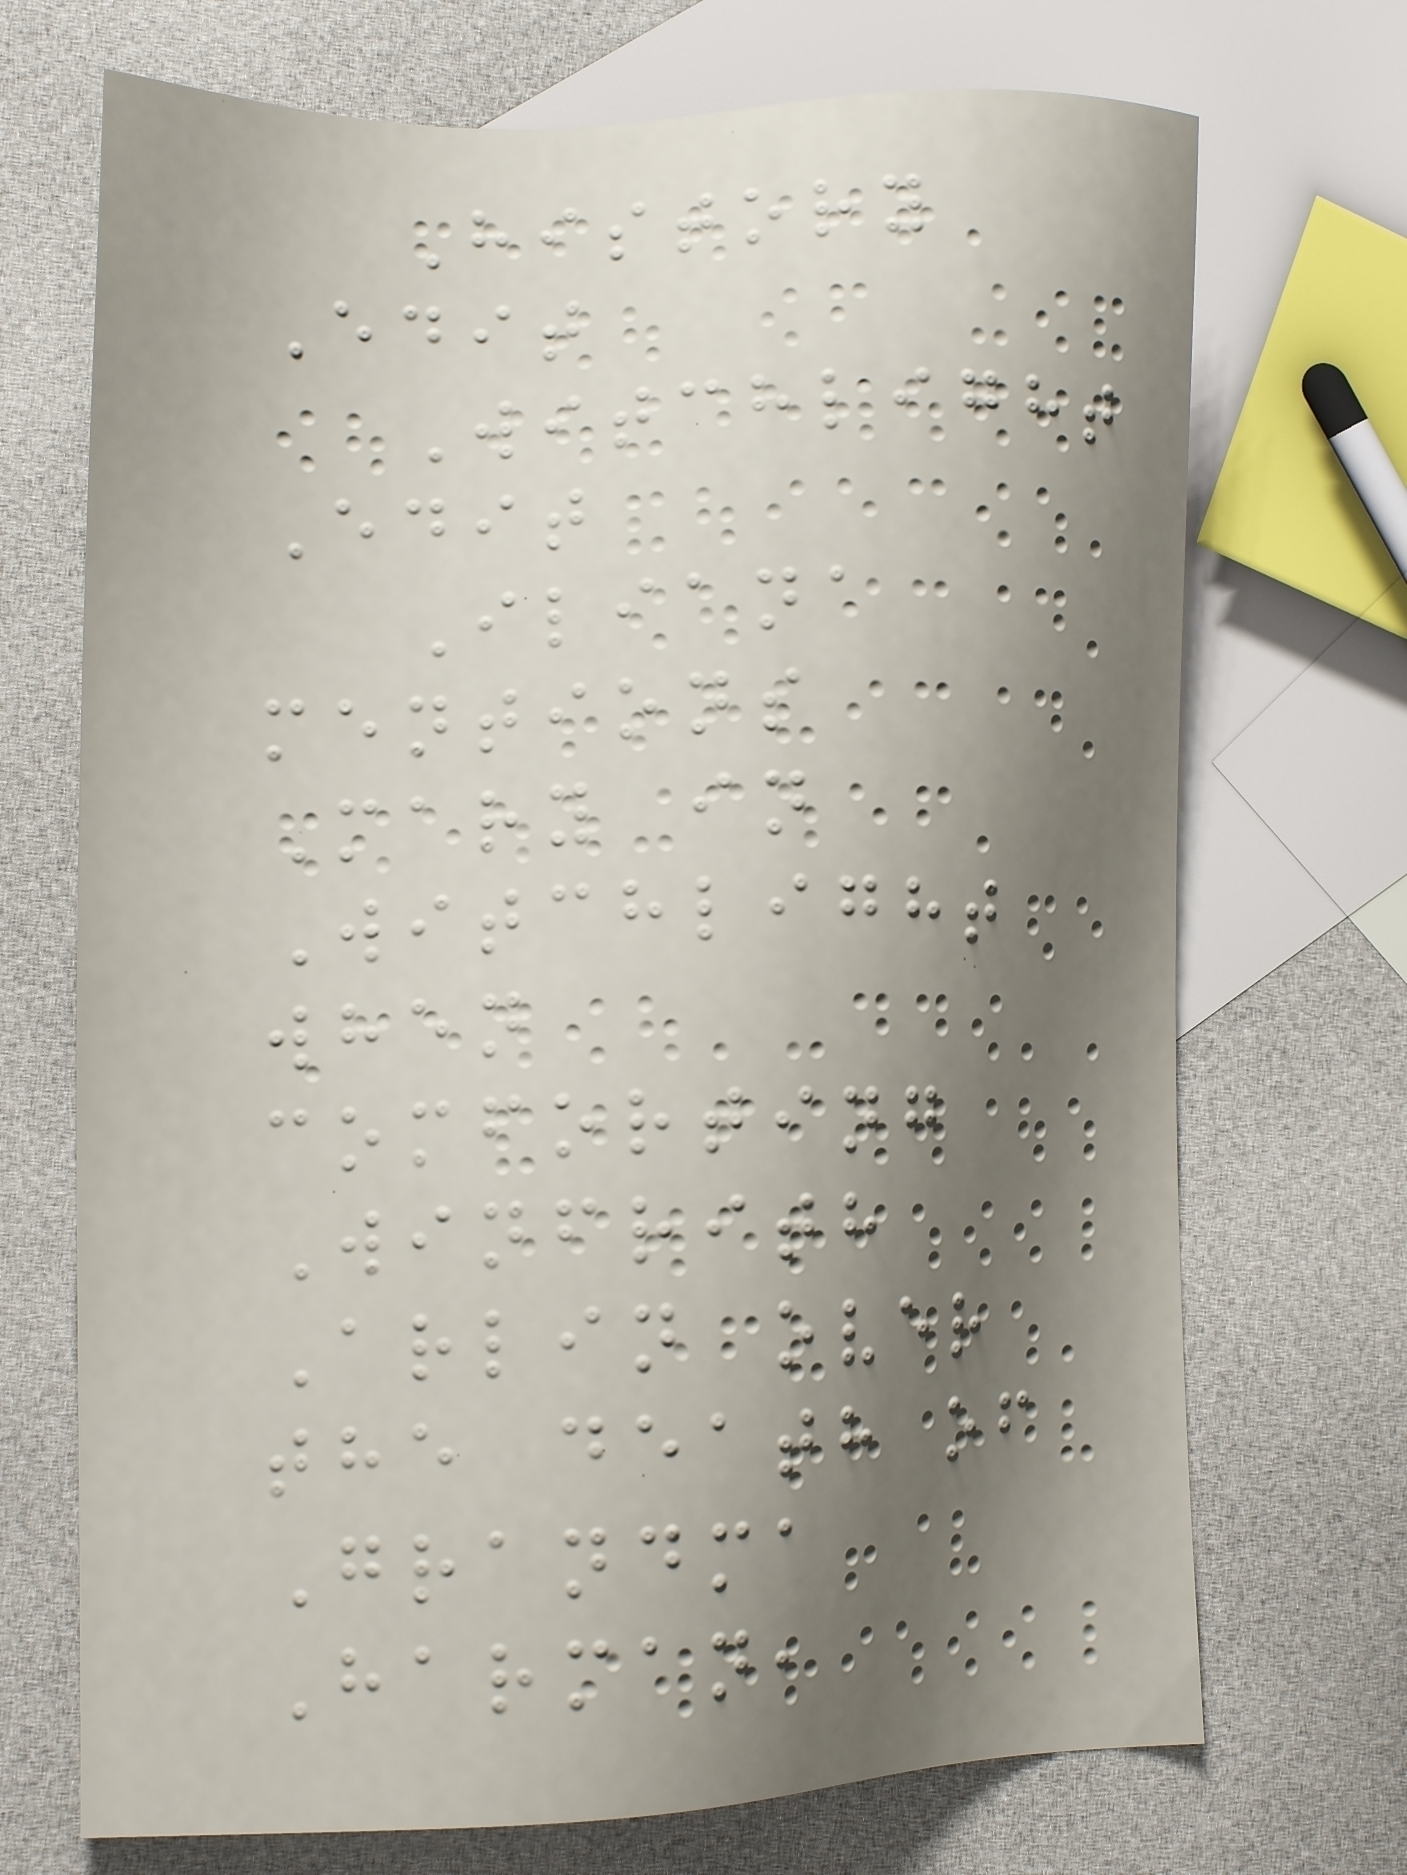History
Edit
Witchlight
Edit
Iliana
mentions
Mary in
Witchlight
when
comforting
Winfrith
Arlin over
the death of
Grandma
Harman,
